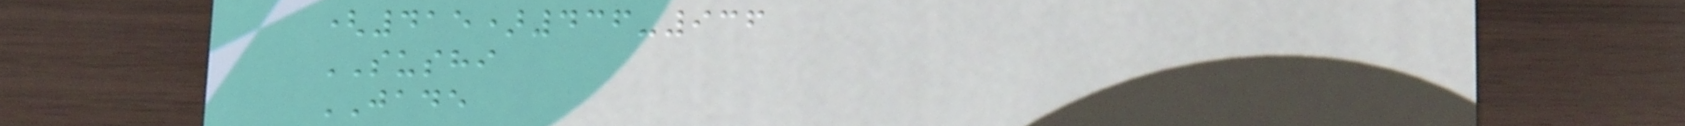(415)436-936
SUSHI
JADE
